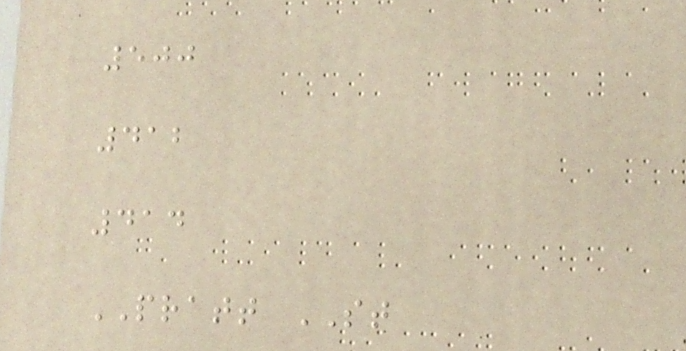500
412
414
PRATT ST
